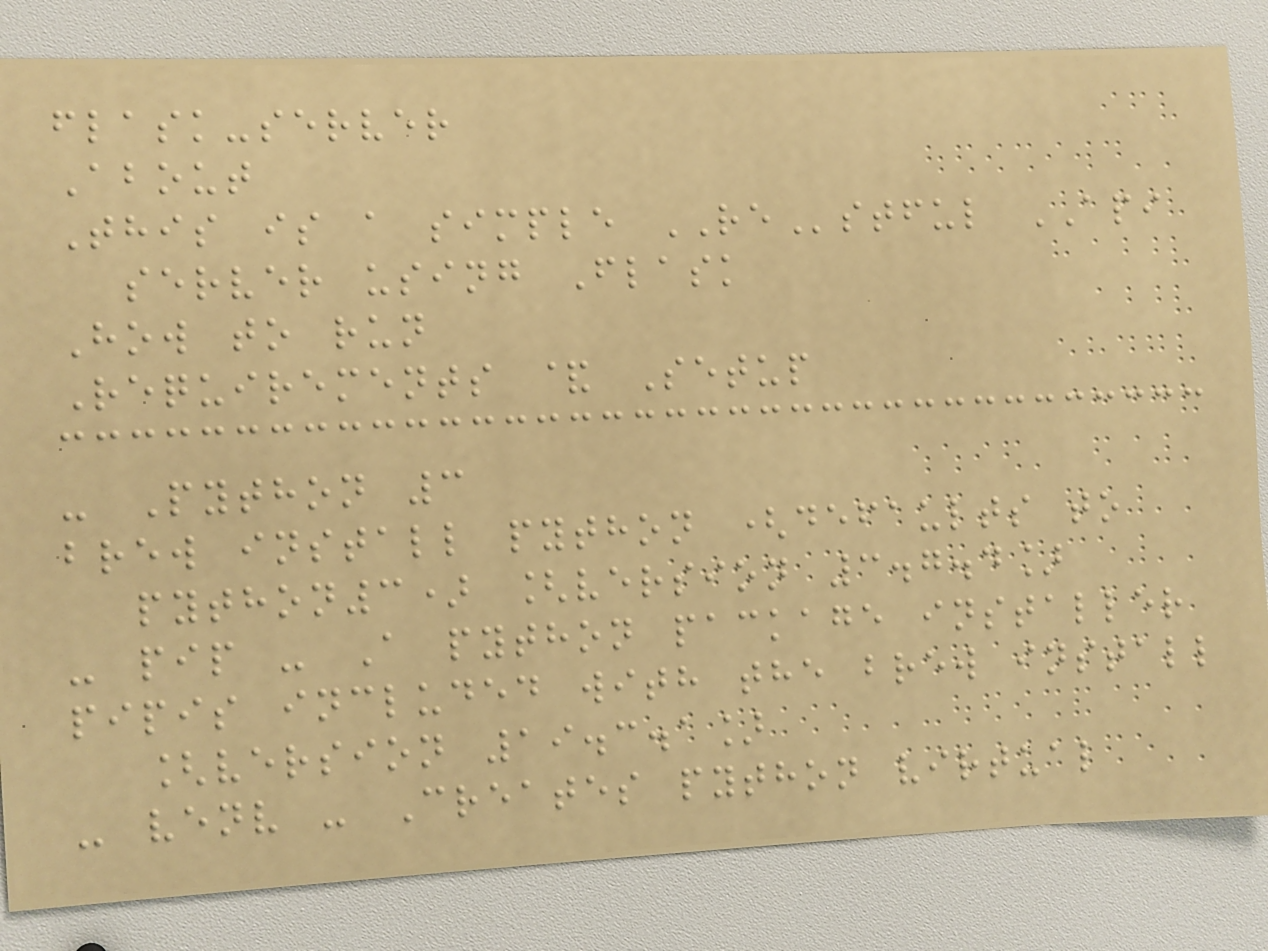flask-server
About
This is a simple REstful API
server using Flask
How to run
Requirements & Setup
- Python 3
brew install python (defaults to
python3) [version 3.7.4]
- pip - A python package installer
pipis included with the brew install
[version 19.3.1]
- venv - Creates python virtual
